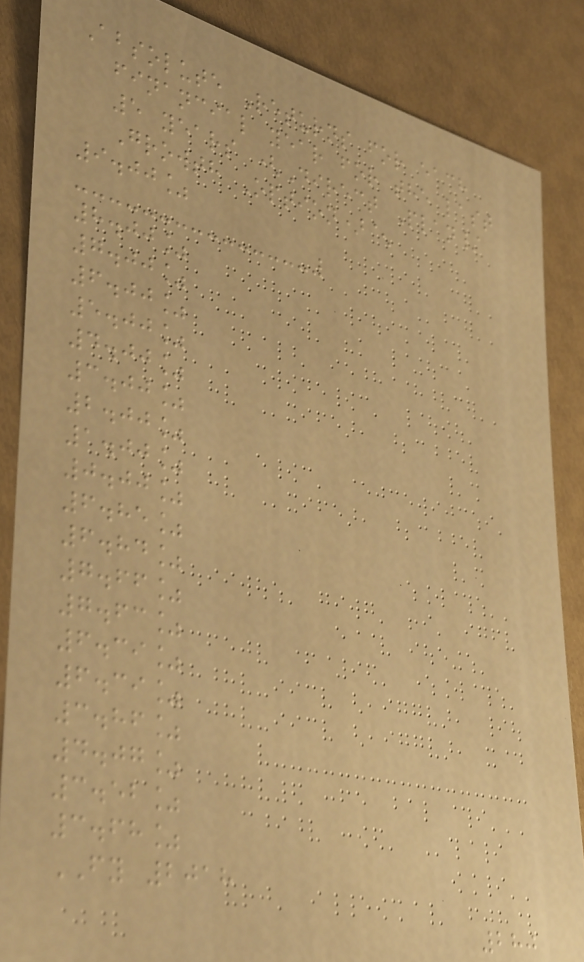Absolute Returns for each
financial year for the last
5 years (Direct Plan/
Growth Option)^
9.00%
8.00%
7.00%
6.00%
5.00%
4.00%
3.00%
2.00%
1.00%
0.00%
6.85%
6.84%
7.66%
7.63%
6.39%
6.39%
3.86%
4.07%
3.52%
3.68%
FY 2018
280
